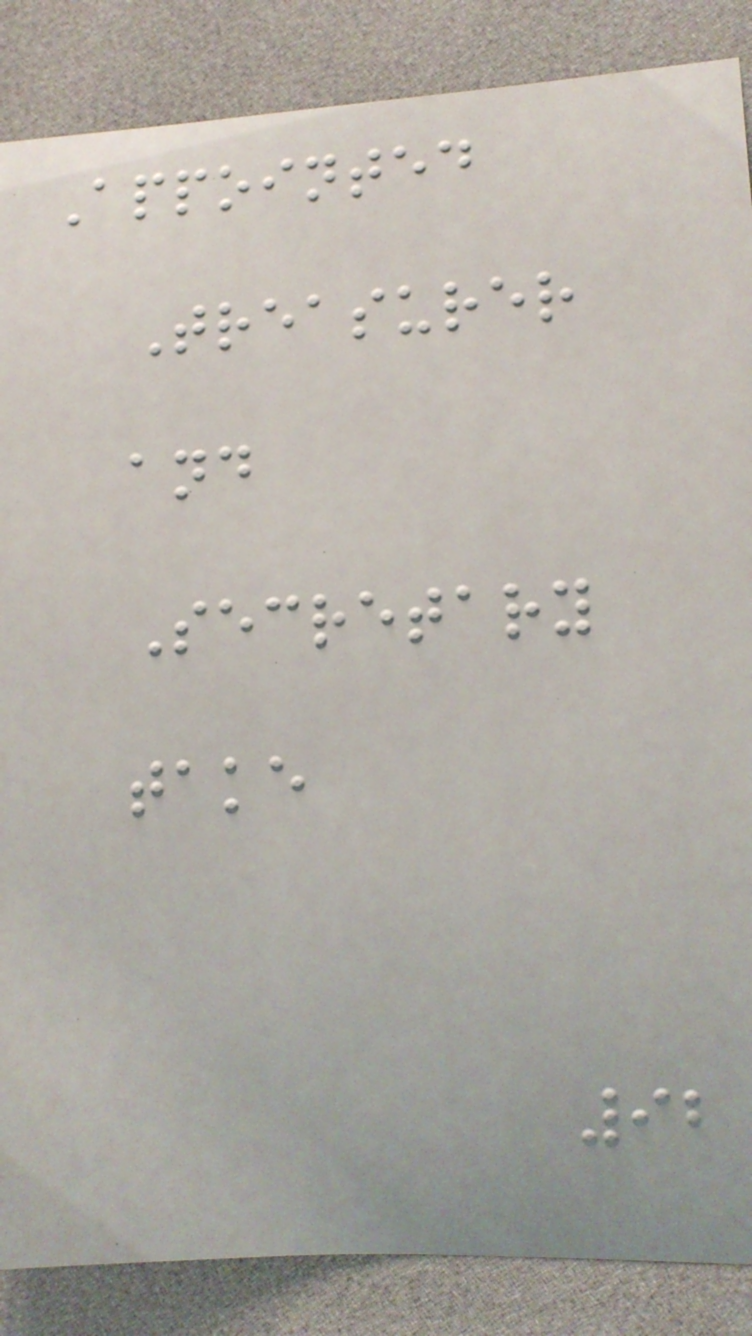Appointed
Treasurer
and
Secretary
take
92
